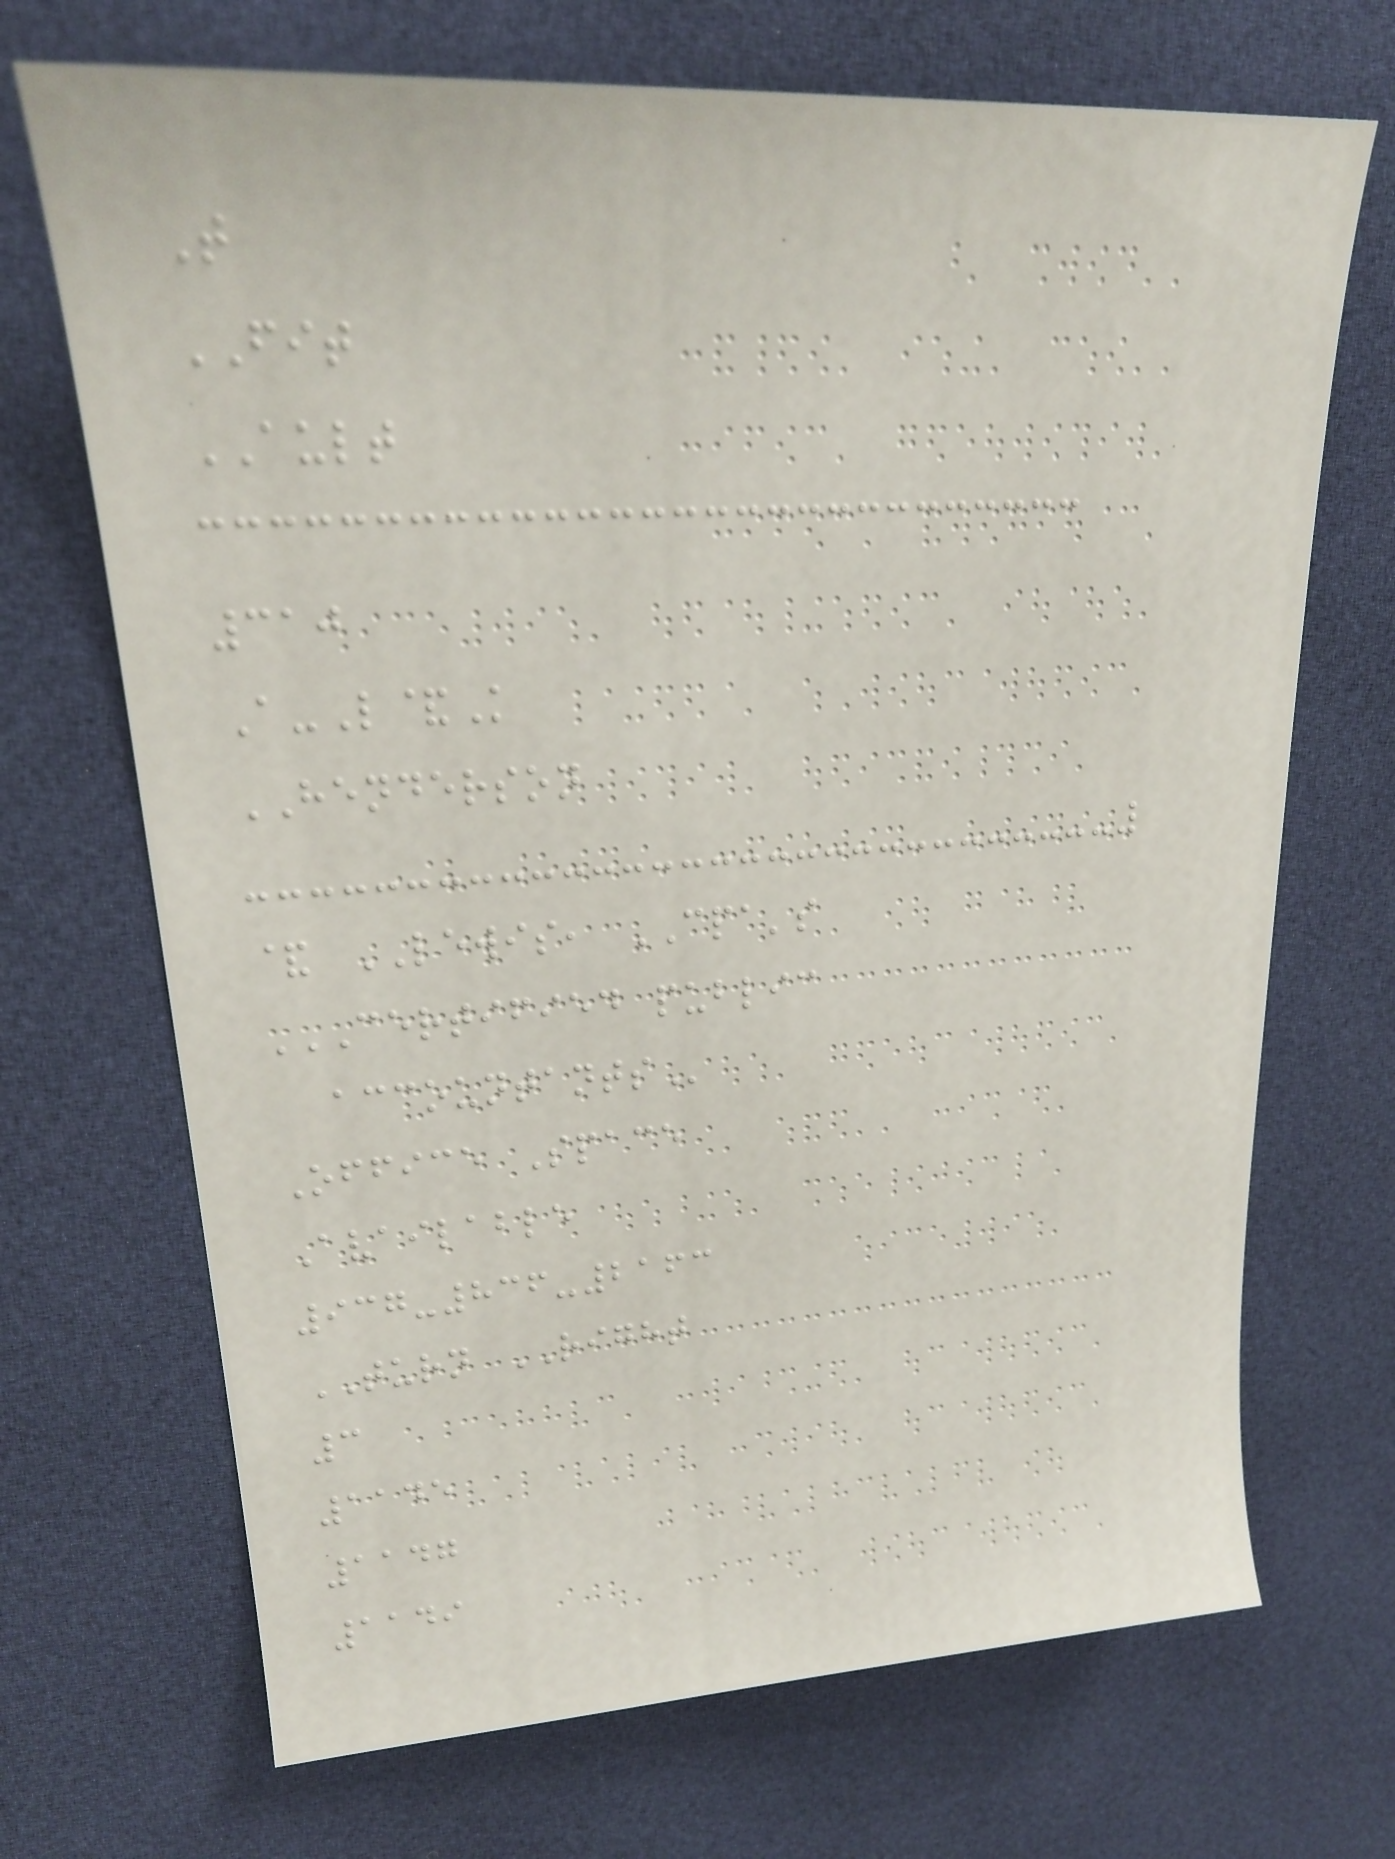T
FIT
AULT
310
A-L&K
HENDERSON
& LEWIS, CPA's
CERTIFIED PUBLIC
ACCOUNTANTS
Office Space
Available
937-836-2163
TURN RIGHT
3
1145
1147
1149
